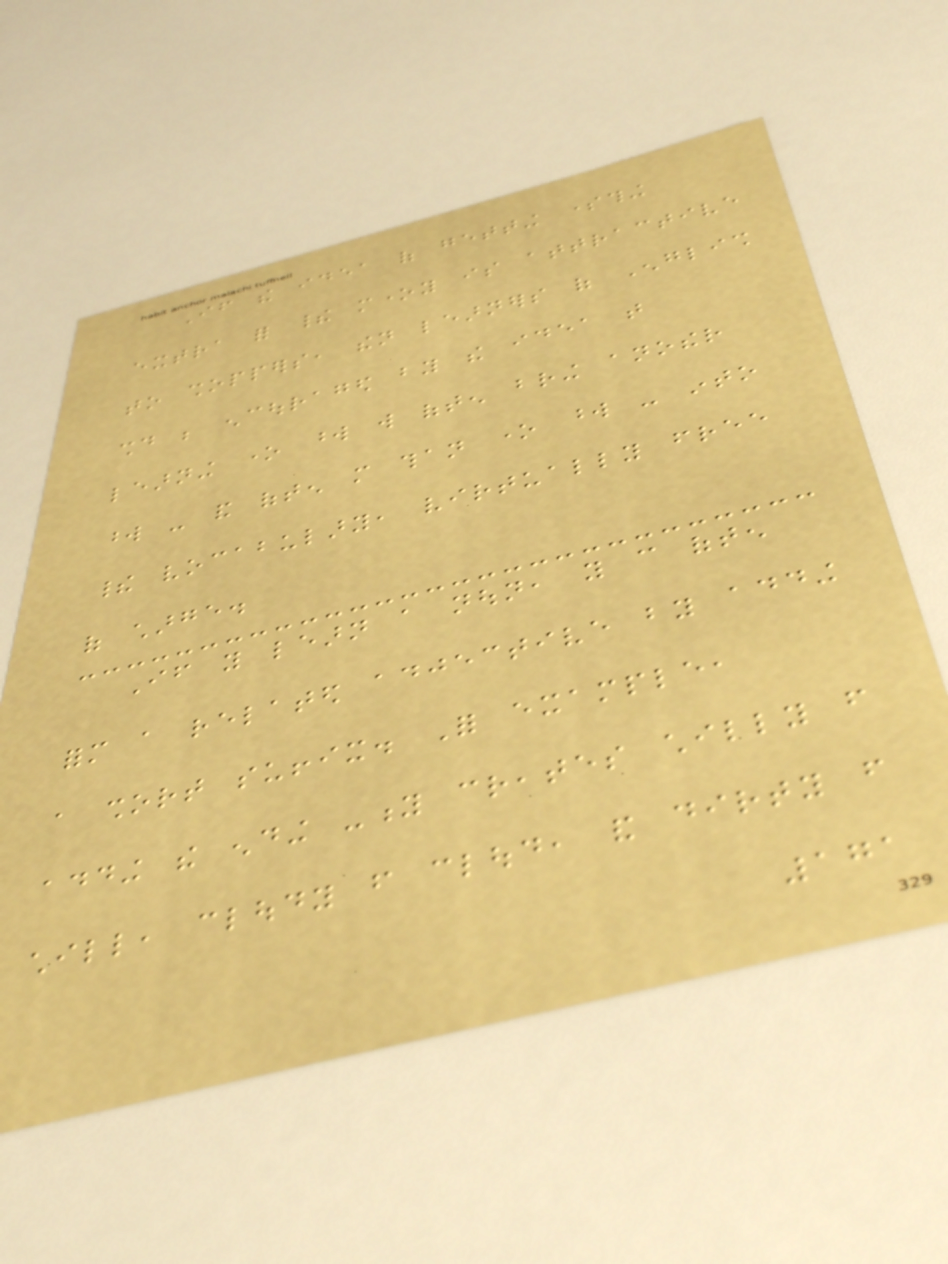If the idea of getting something
extra for their money is attractive
to shoppers, then learners of English
should be encouraged by the idea that
learning one word will often bring another
word - and often more than one word - into
their vocabulary, virtually free
of charge.
If you learn a noun, you can often
form a related adjective by adding
a short suffix. For example,
adding the ending -y creates chilly from
chill, cloudy from cloud, and dirty from
171
